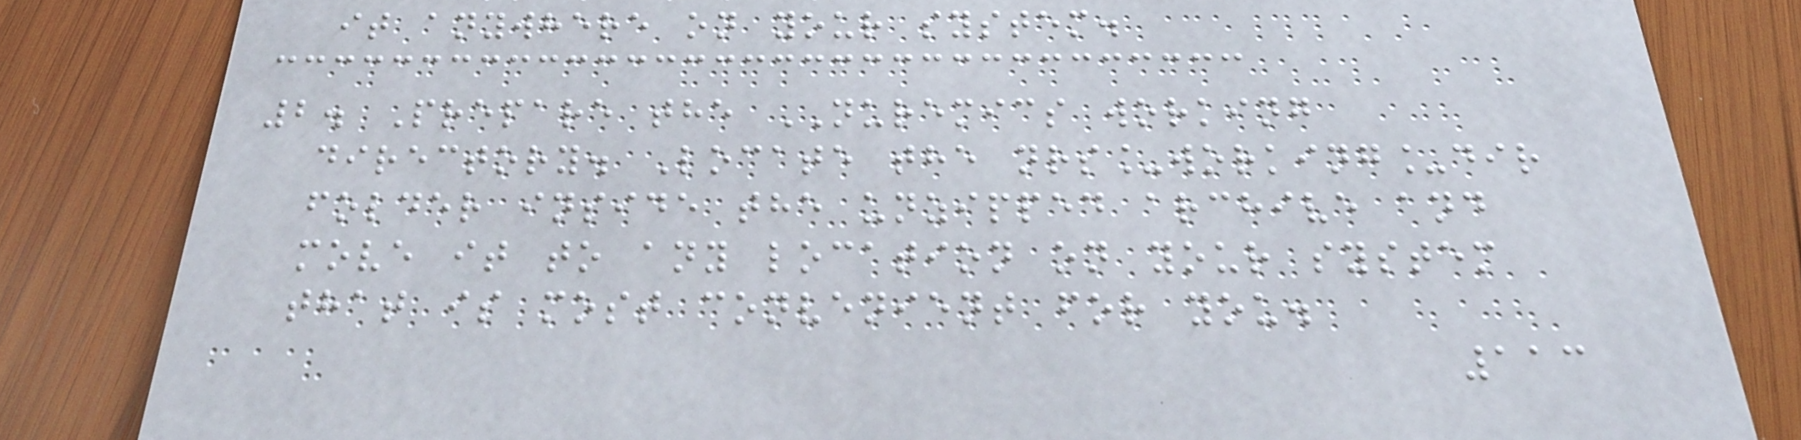it anywhere on your system.
2. Prepare the NUREMICS working
directory. Locate the nrs_working_dir
folder inside the unzipped archive and
move it to any location on your system
that is most convenient for you.
113
